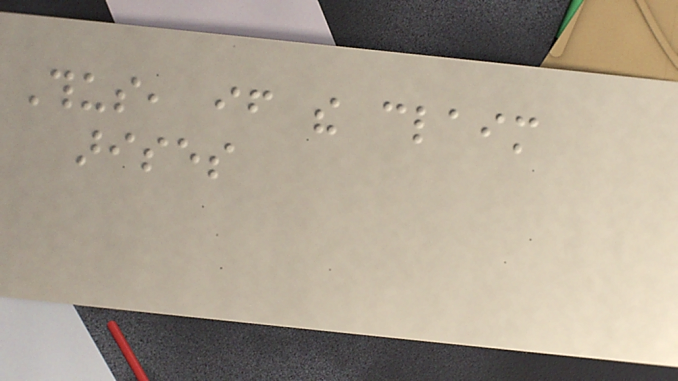Thus, if the claim
arises
